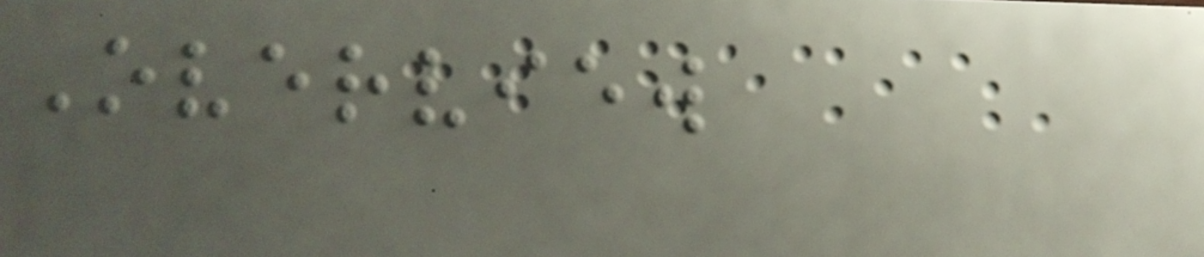Overview
